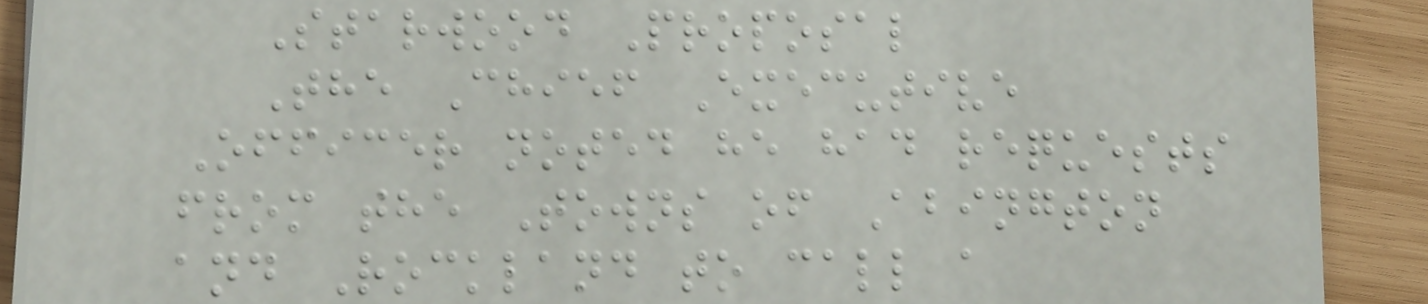Starwood Proposal
The Chief Executive
Officer noted he had requests
from the Towns of Abington
and Rockland to call a
